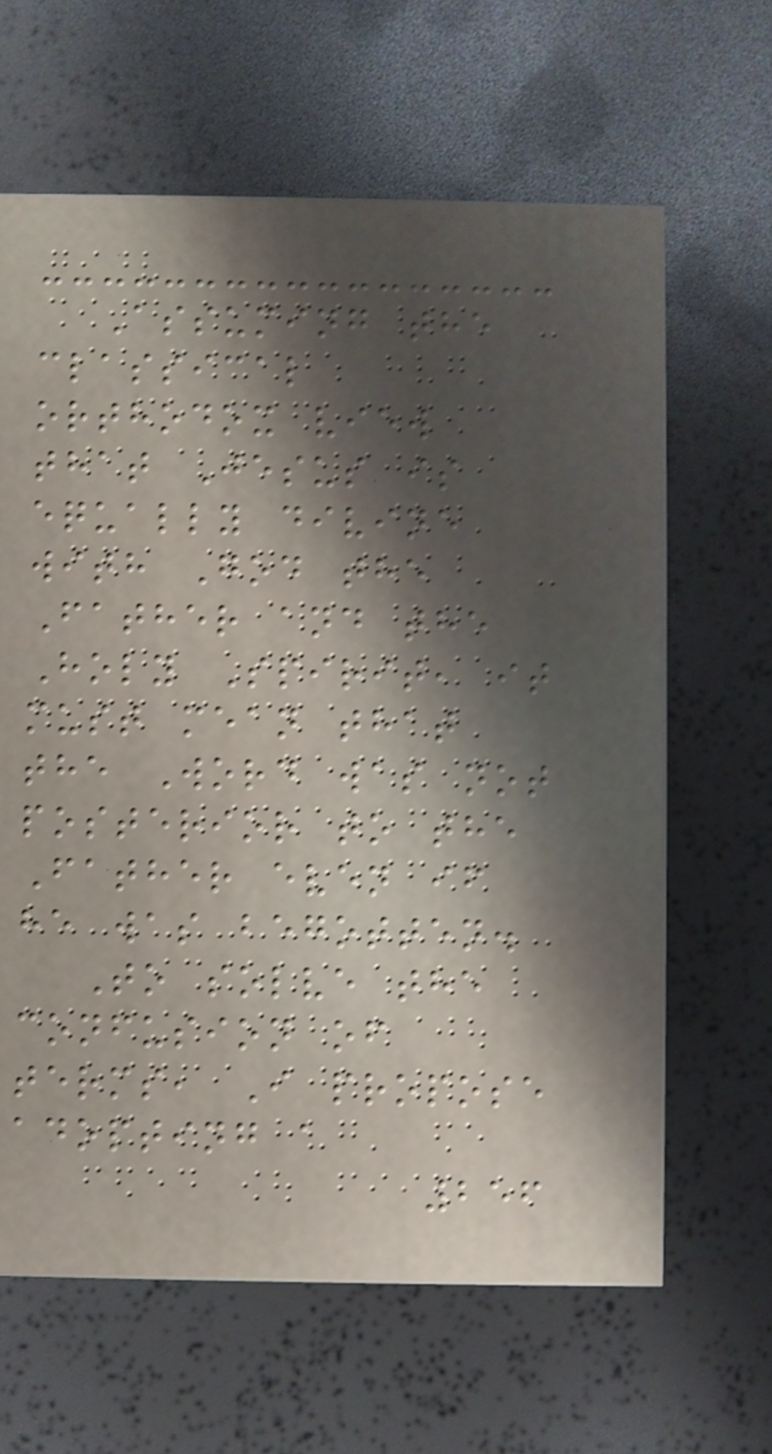Assuming the
classical
orthodox view
that Jesus is
equally divine
with God the
Father and the
Holy Spirit, it
must mean that
the Word was not
posterior to the
Father even if
he was begotten.
To solve the
confusion of
terms, I propose
adopting a
256
